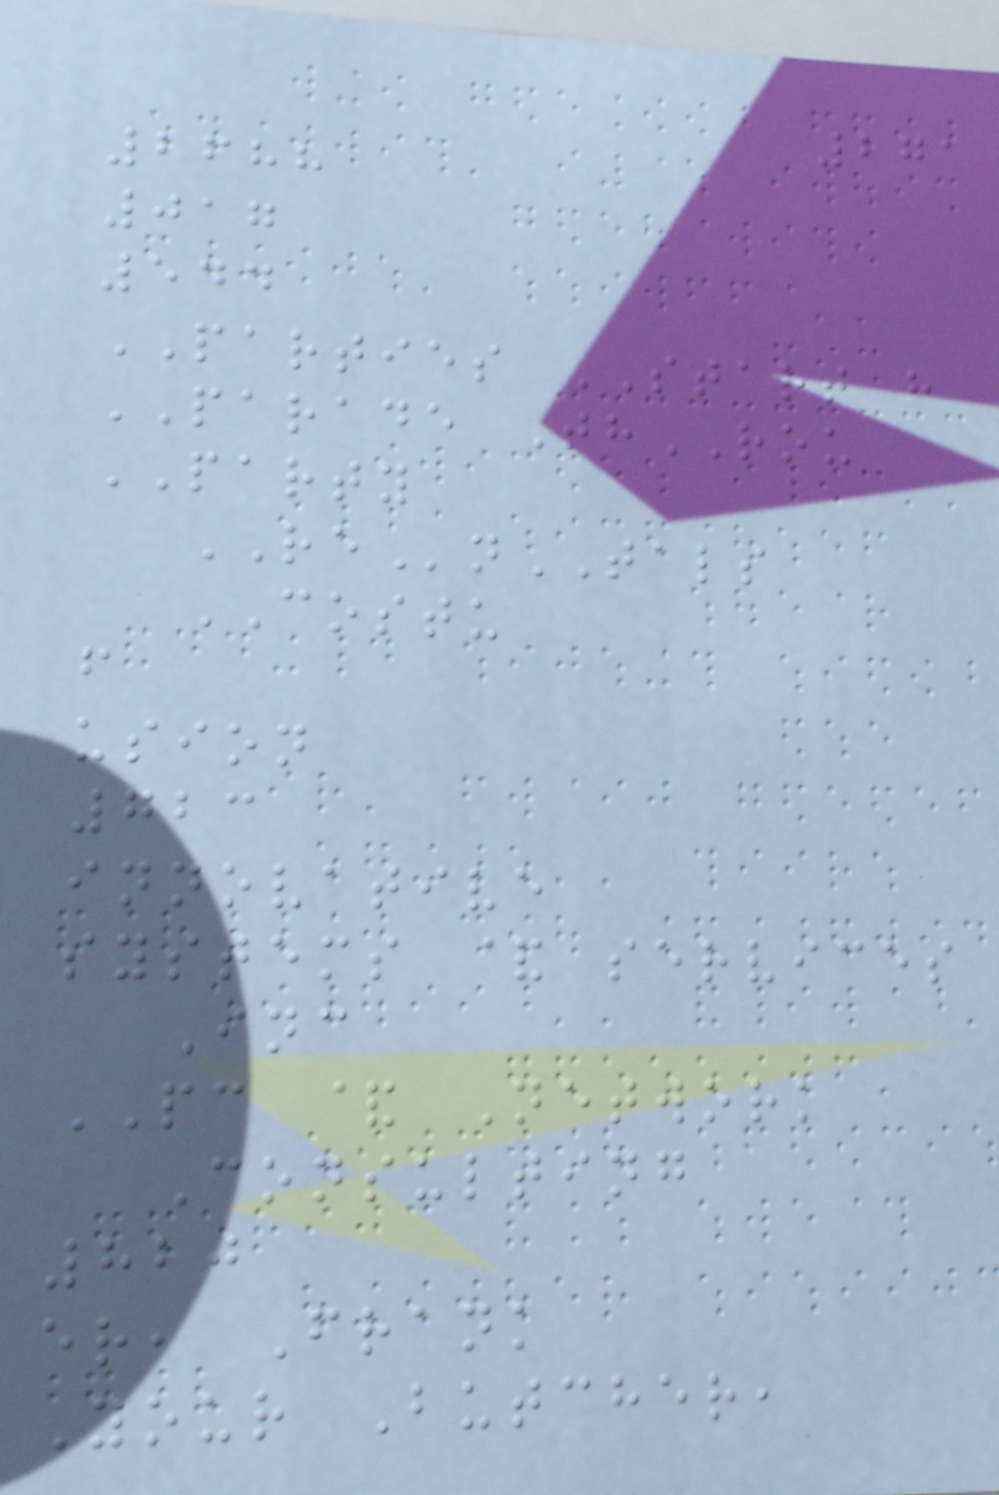271
2688
017
544
PARTIES START h
PARADE ThROU
PARTY
REnTALS
COSTU
f
usion
723
innovative
systems & services
Inc
PC & Network
Consulting
820
er, Frank
Your Butcher,
